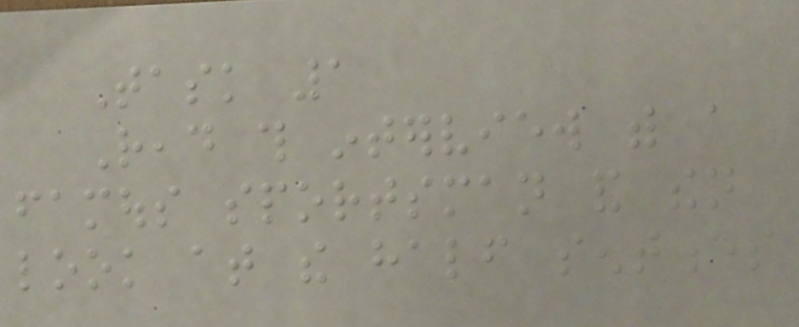Task 1
Read this interview with a
famous sportsman and then
look at the half sentences
